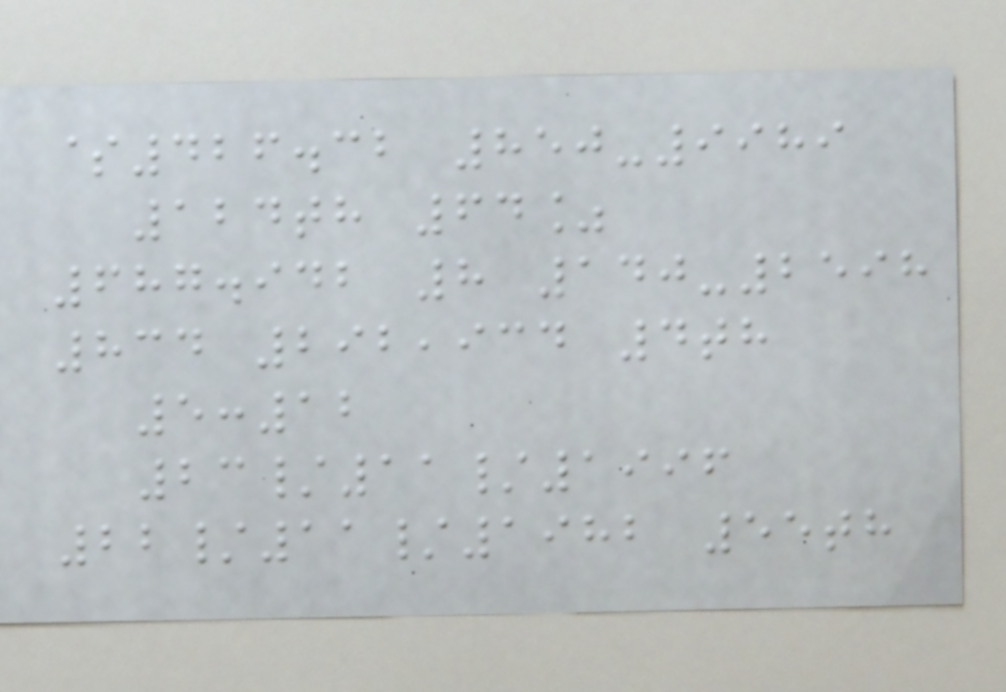$426.32 850-9989
124th 64%
687.942 8 140-2598
834 292,934 4th
5:12
23/11/1996
22/11/1982 55th
